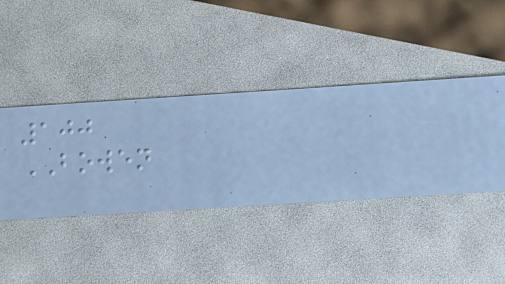100
BOWEN
